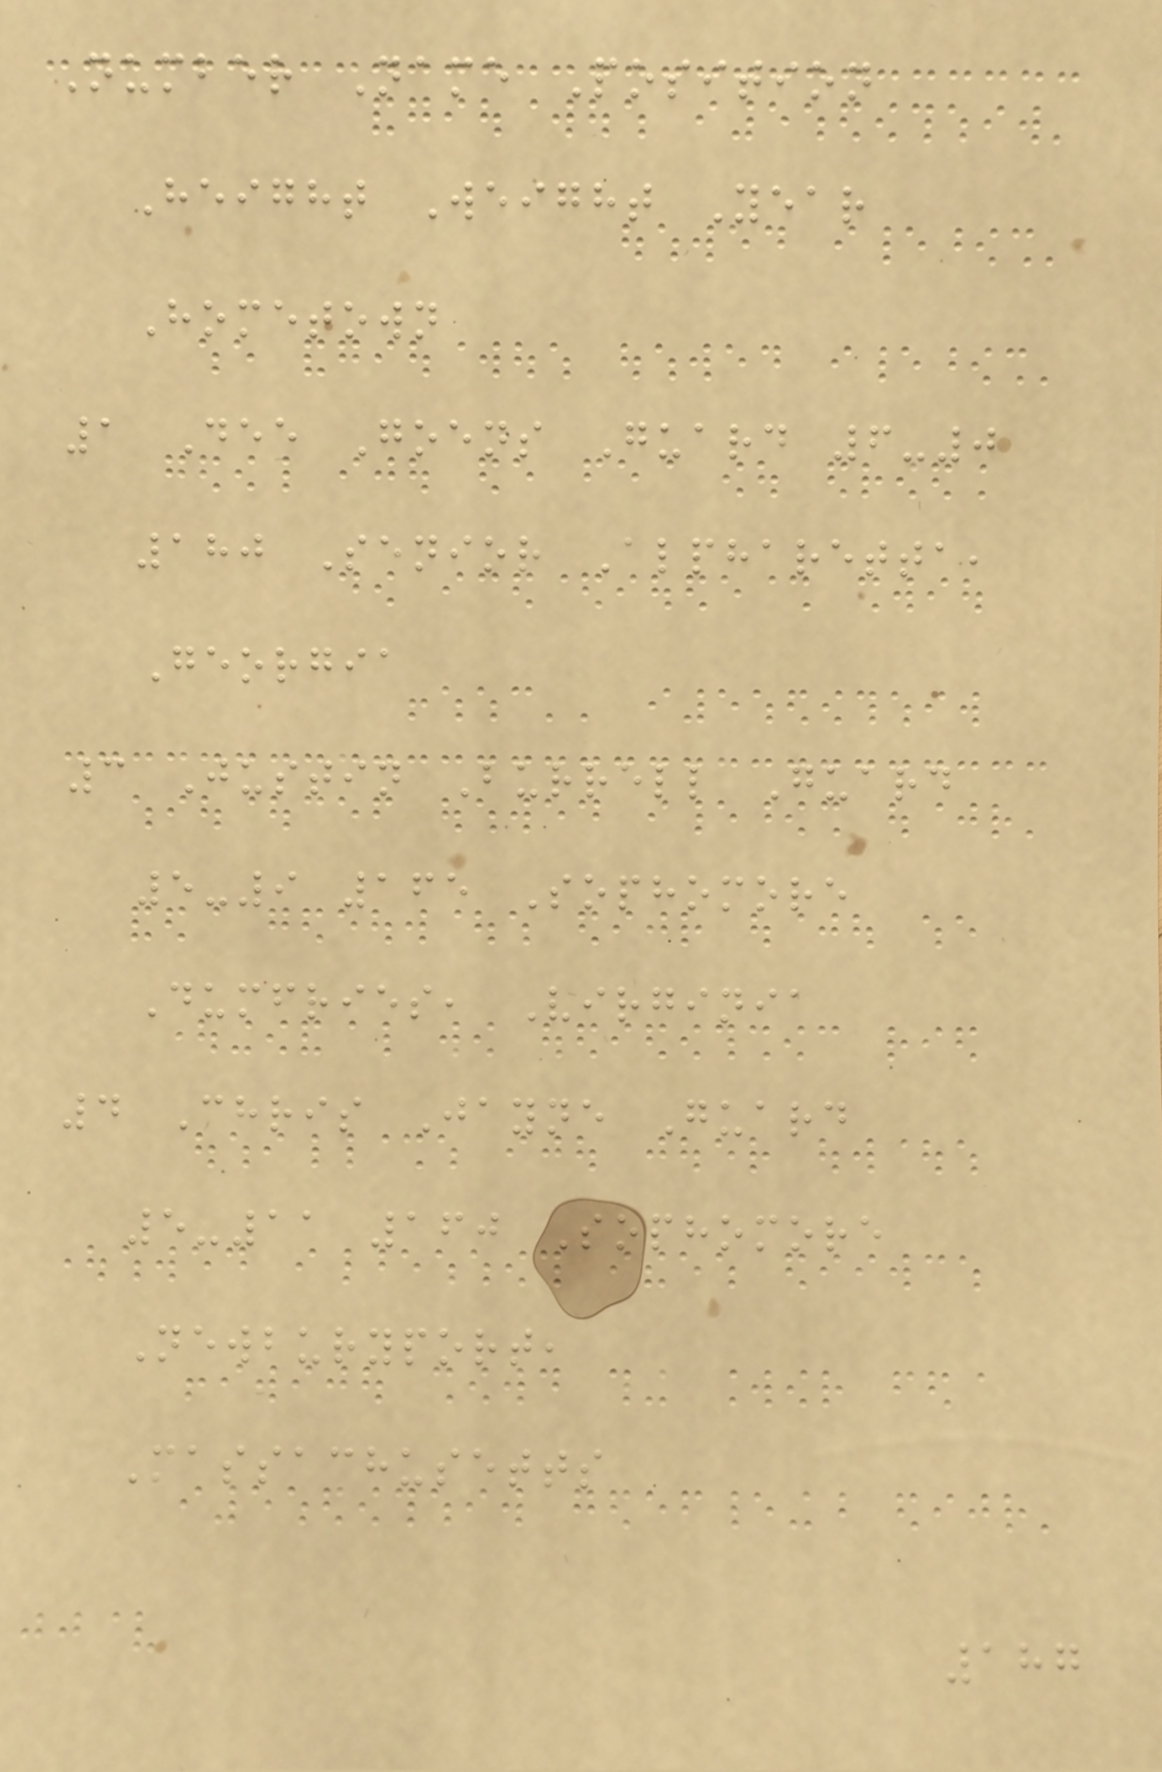Number Name Position
Height Weight Year
Hometown
1 Dee Goens Guard 6-0
180 Senior Alpharetta,
Georgia
3 Justin Burrell Guard
5-9 165 Sophomore
Dumfries, Virginia
4 Chris Jayne Guard
5-11 160 Sophomore
Newburyport,
Massachusetts
187
